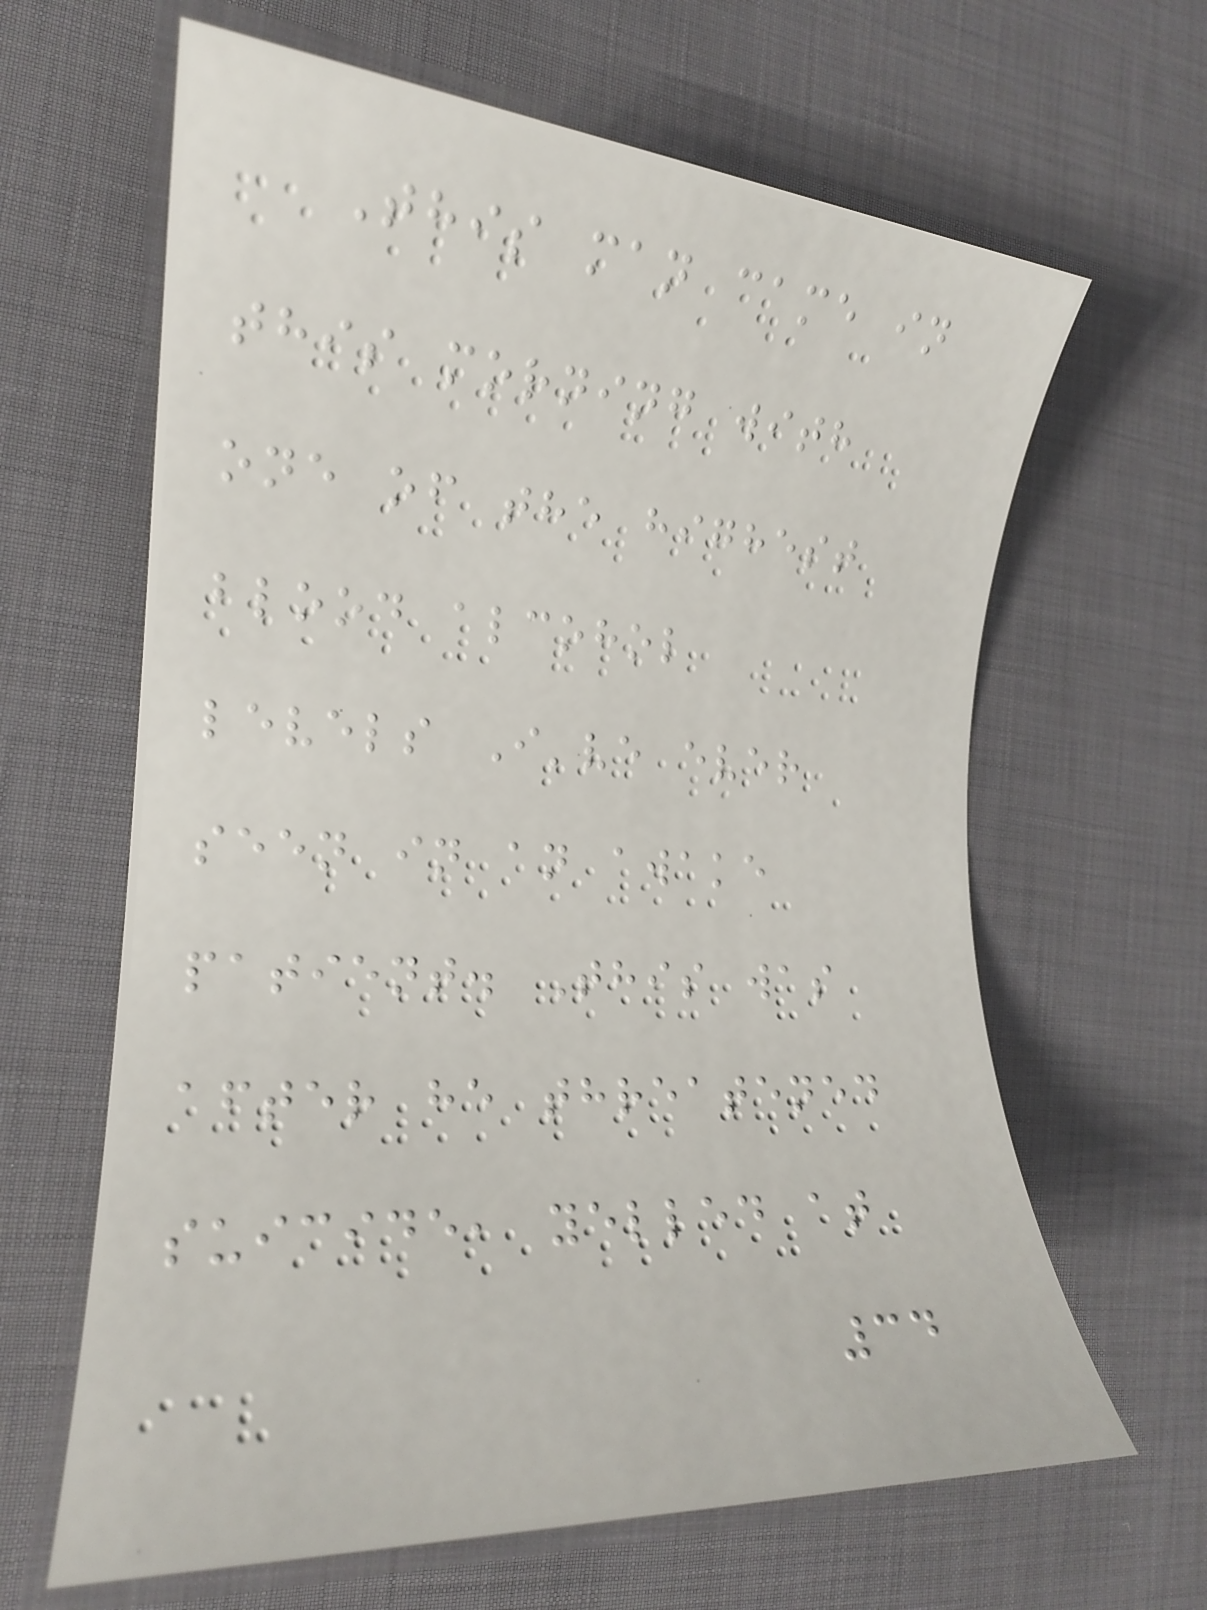This man came in
this morning with
one of the highest
blood alcohol
levels I've ever
seen in an awake
patient. This was
after he threatened
suicide, yelled at
34
